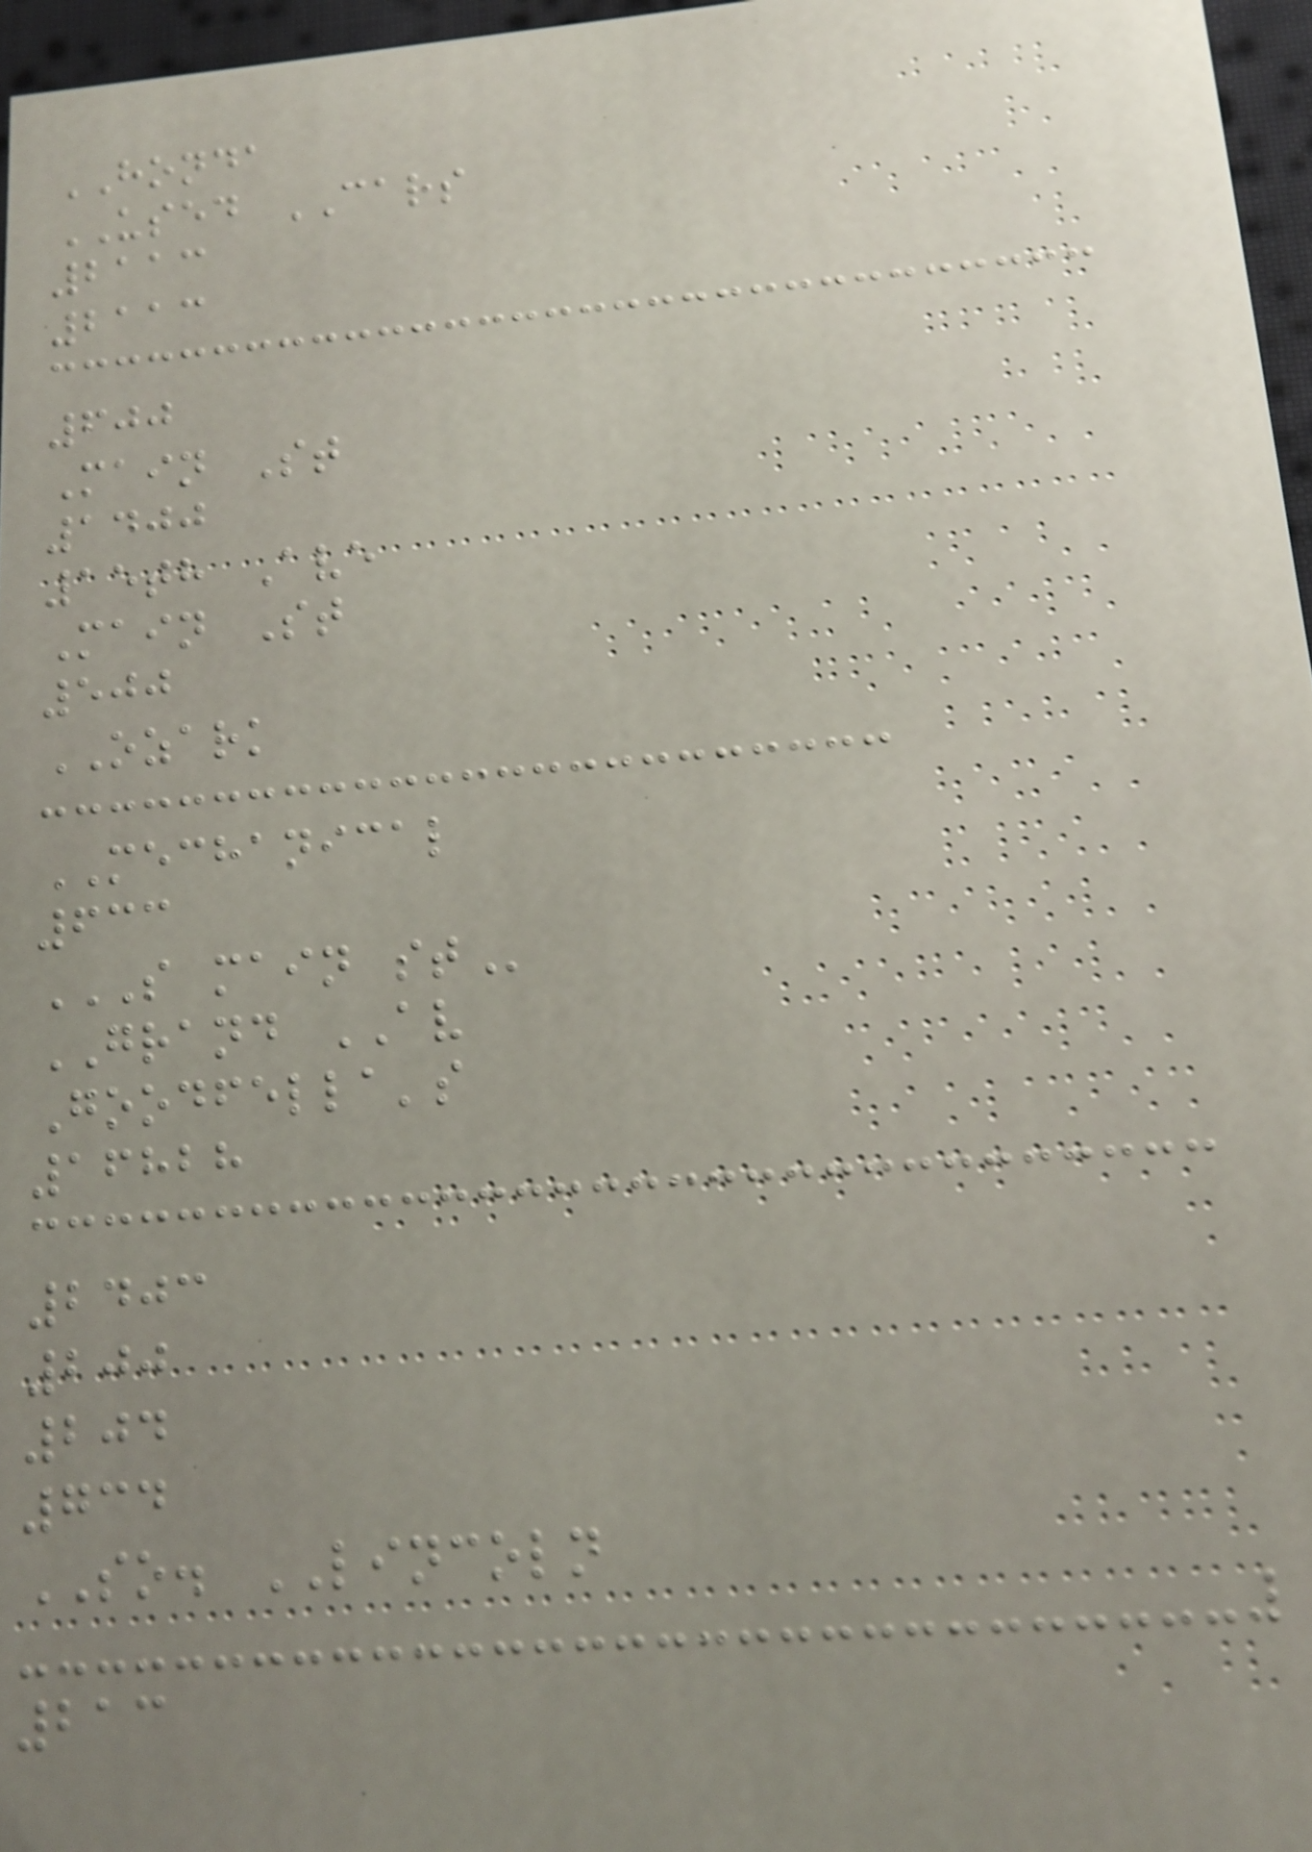HONDA
USED CARS
2113
2113
600
Main St
1400
15th Ave
Main St
500
OZARK
MECHANICAL
633
S MAIN ST
GRAND AV
Goodfella's
16828
2403
200
204
734
SO. LINCOLN
213
